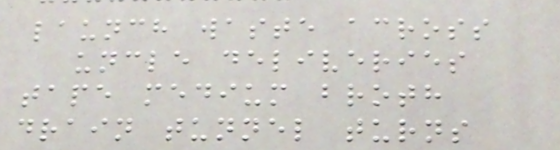launch waste across
uncle deliveries
tape medium broth
drain tunnel turns
